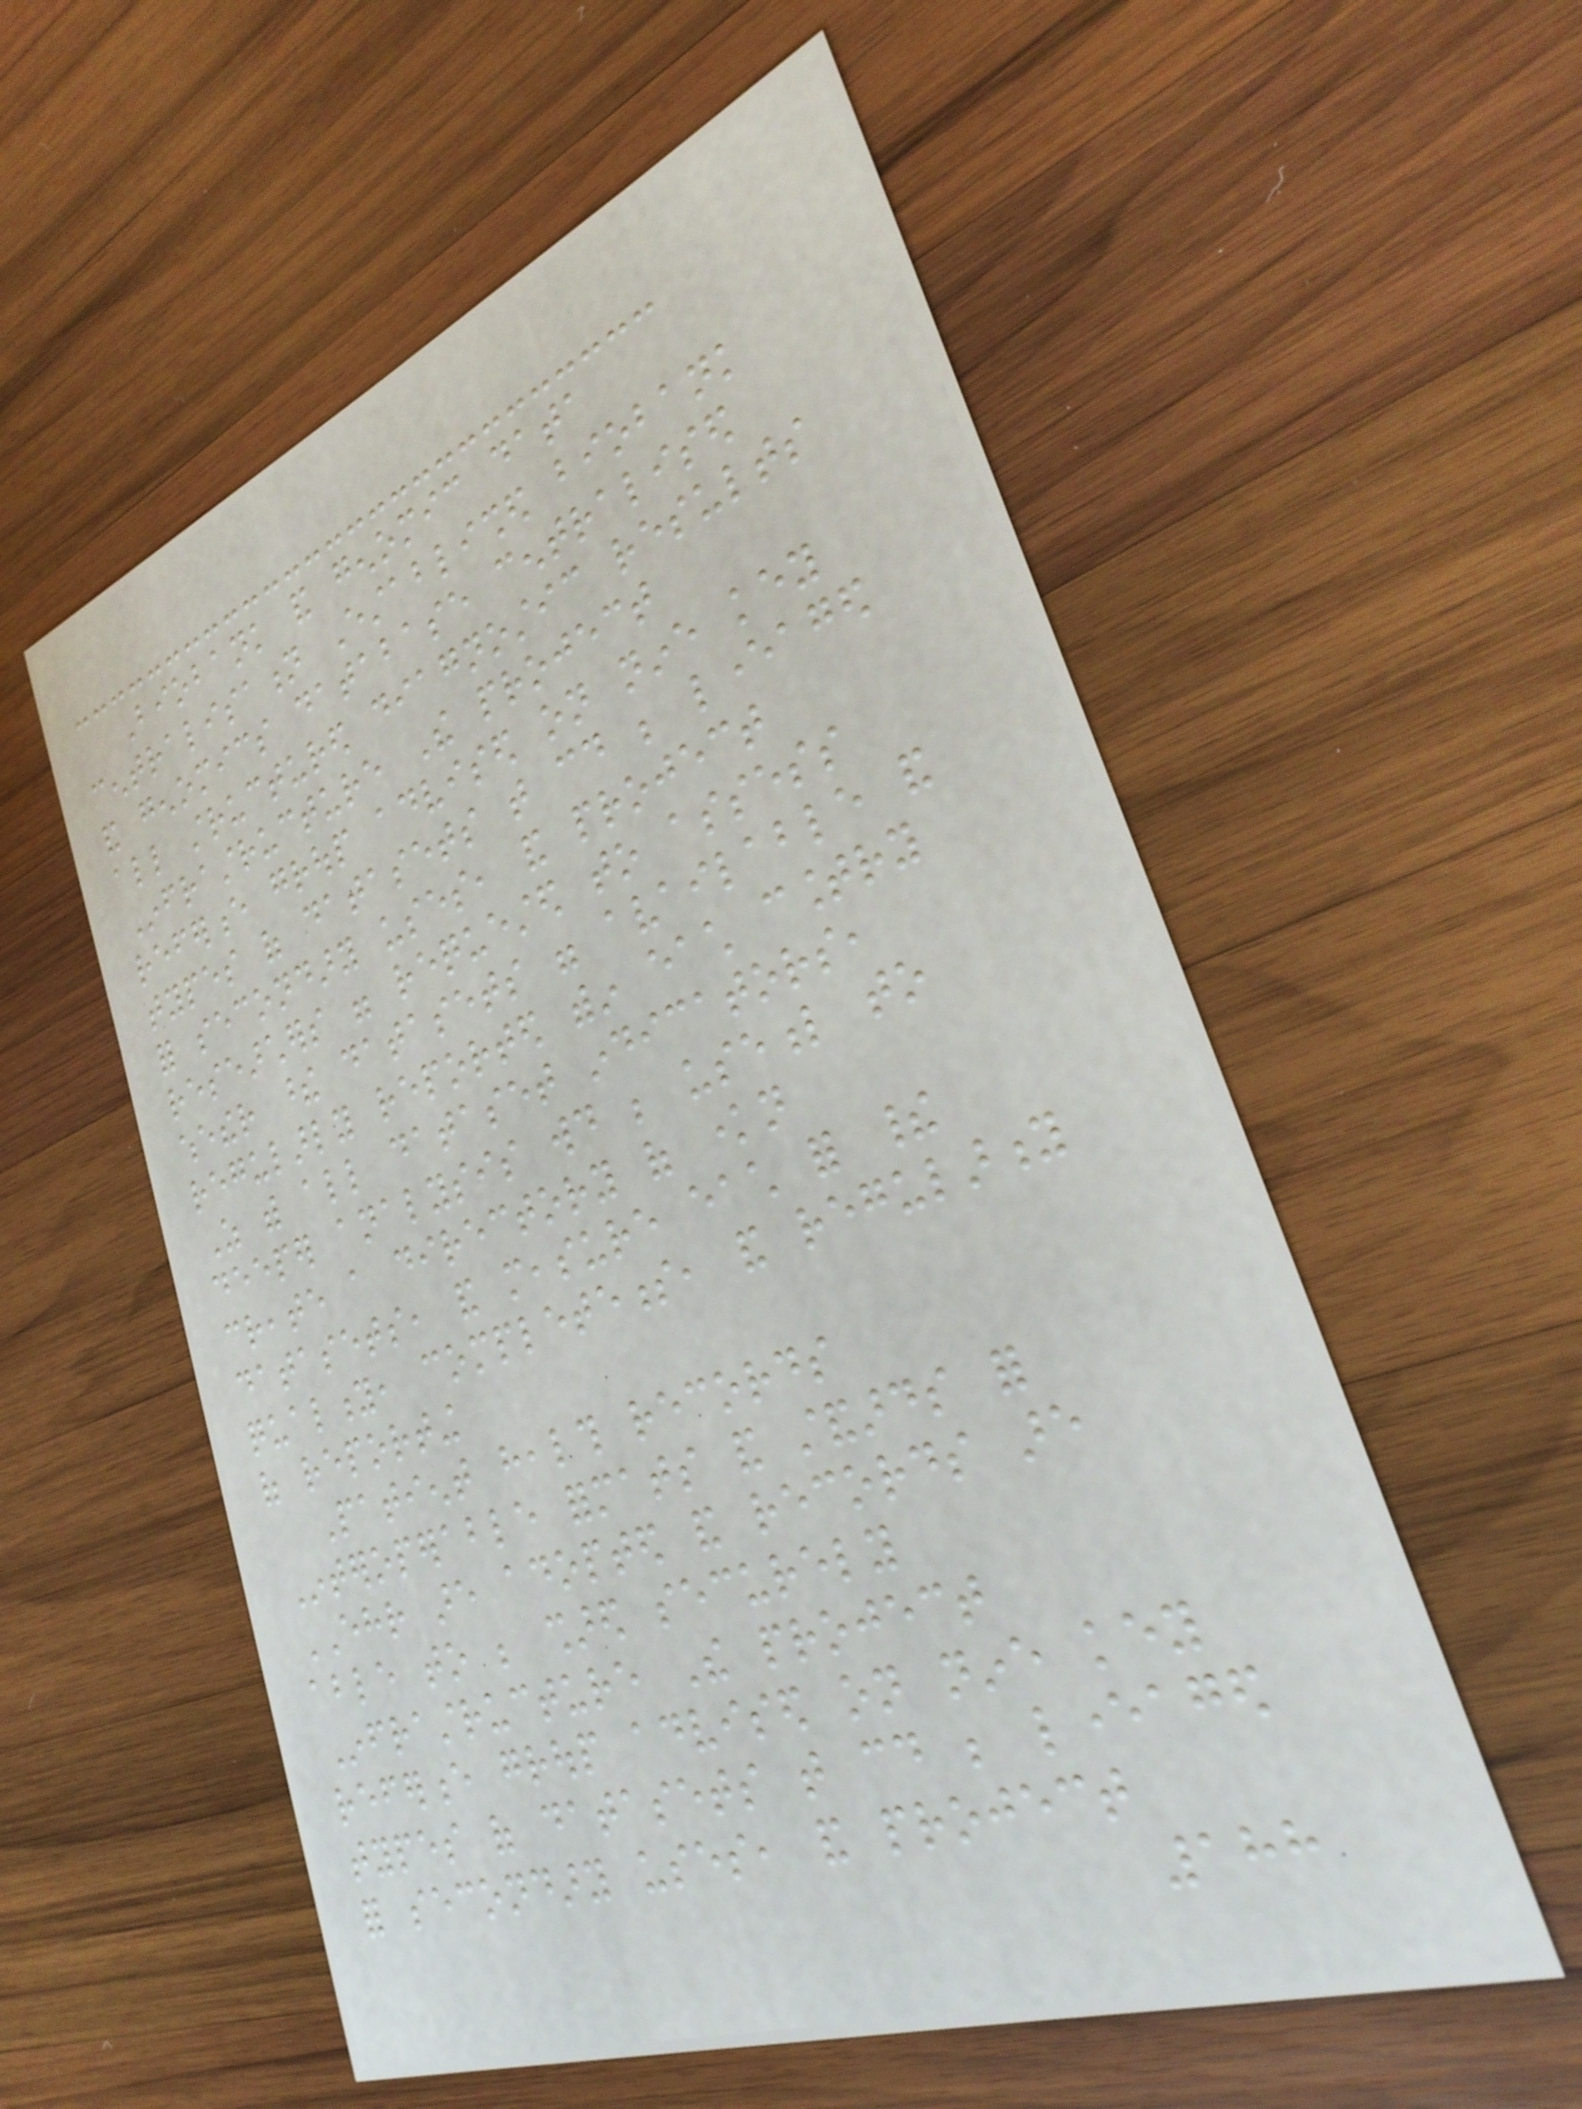Biobank and genomic data
centralisation Established biobank
and genomics database centralised
all structured diagnostic results
Infrastructure The project
reference group advised on nine key
types of datasets that could be leveraged
for secondary uses, and project
researchers were requested to assess
whether these datasets were available and
regularly reported within each country
As with all dataset indicators,
deeper analysis would be useful to
create a directory of known
datasets, and measure each for their
quality, completeness, and regularity
of reporting
Patient health records
Interoperable formats and standards for
EHR are adopted and records are
able to be shared securely
Infrastructure The project
reference group advised on nine key
types of datasets that could be leveraged
for secondary uses, and project
188
